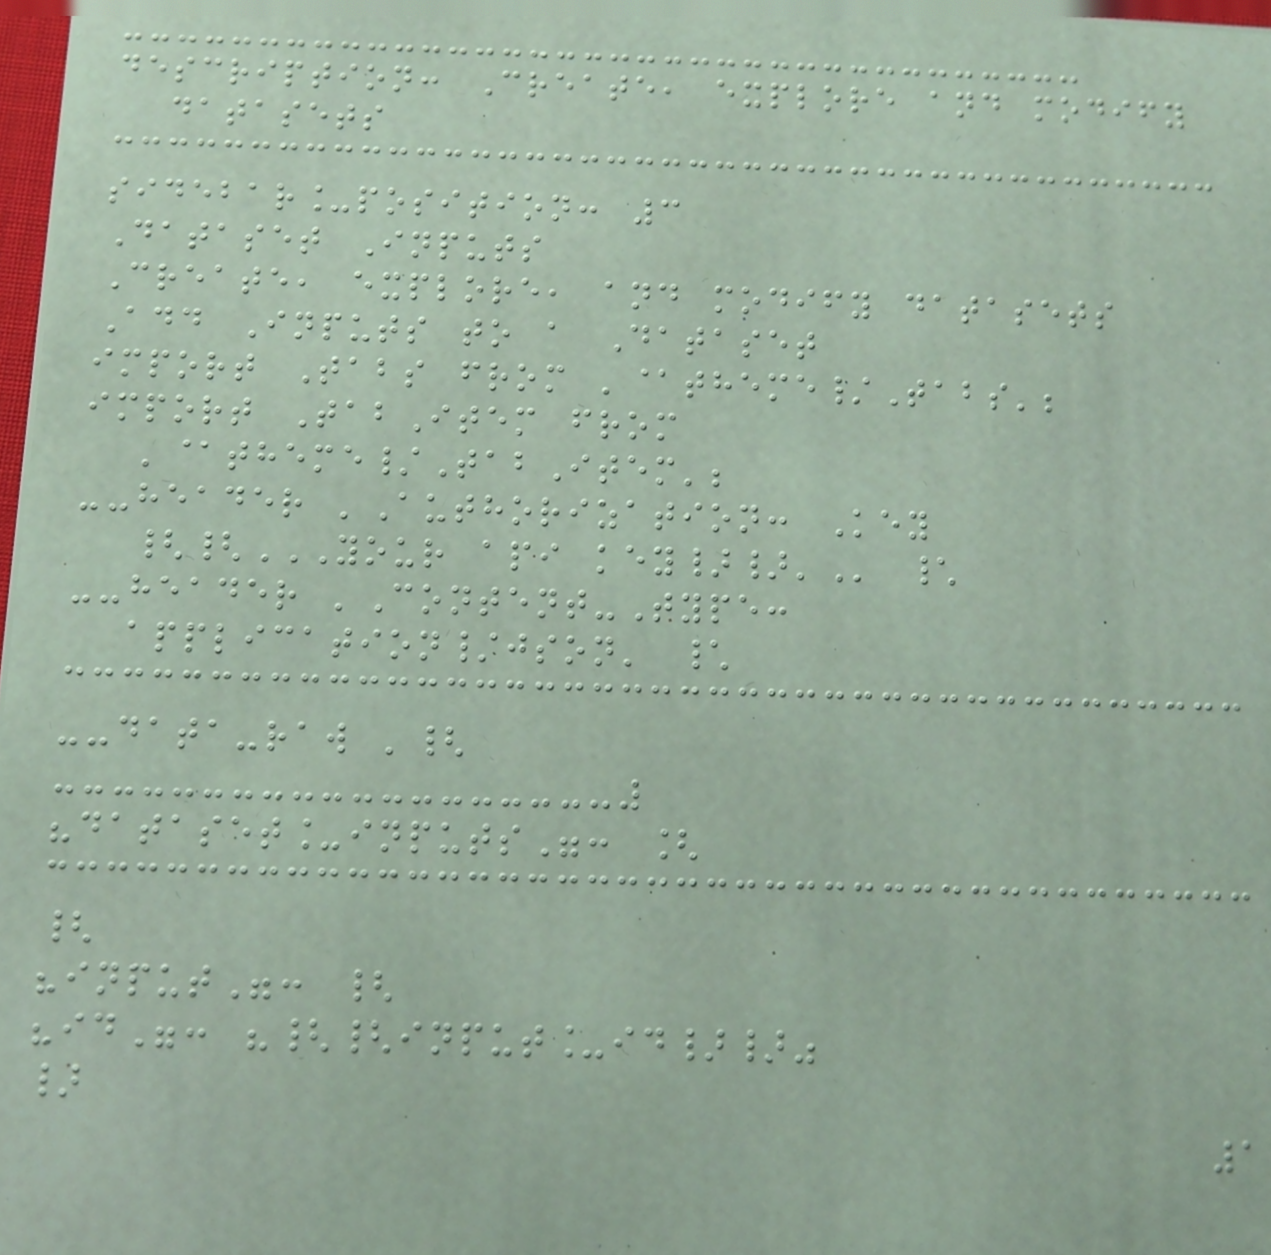description: Create, explore and modify
datasets
sidebar_position: 3
Dataset Inputs
Create, explore, and modify datasets
Add Inputs to a Dataset
import Tabs from '@theme/Tabs';
import TabItem from
'@theme/TabItem';
--header 'Authorization: Key
{{YOUR API KEY}}' \
--header 'Content-Type:
application/json' \
--data-raw '{
"dataset_inputs": [
{
"input": {
"id": "{{input_id}}"
}
1
